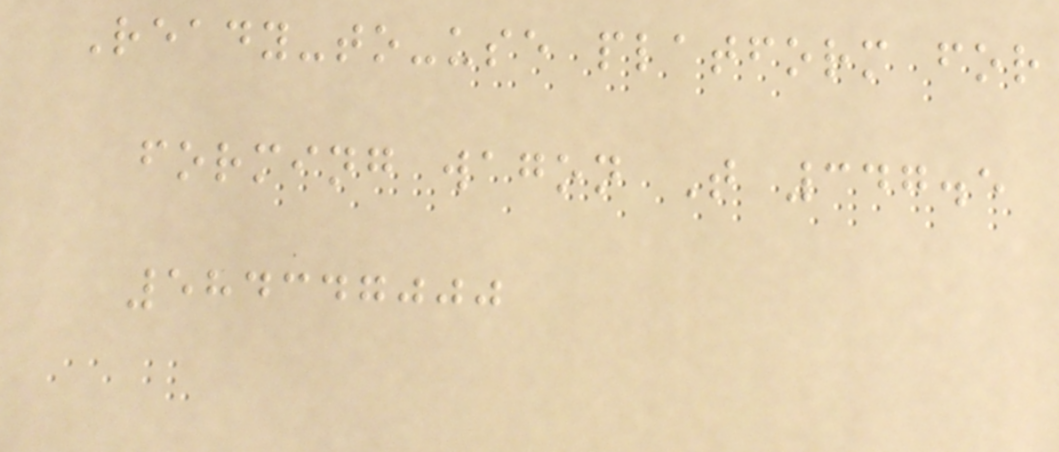Ready-to-use platform for
forming wagon T 347.5
584347000
